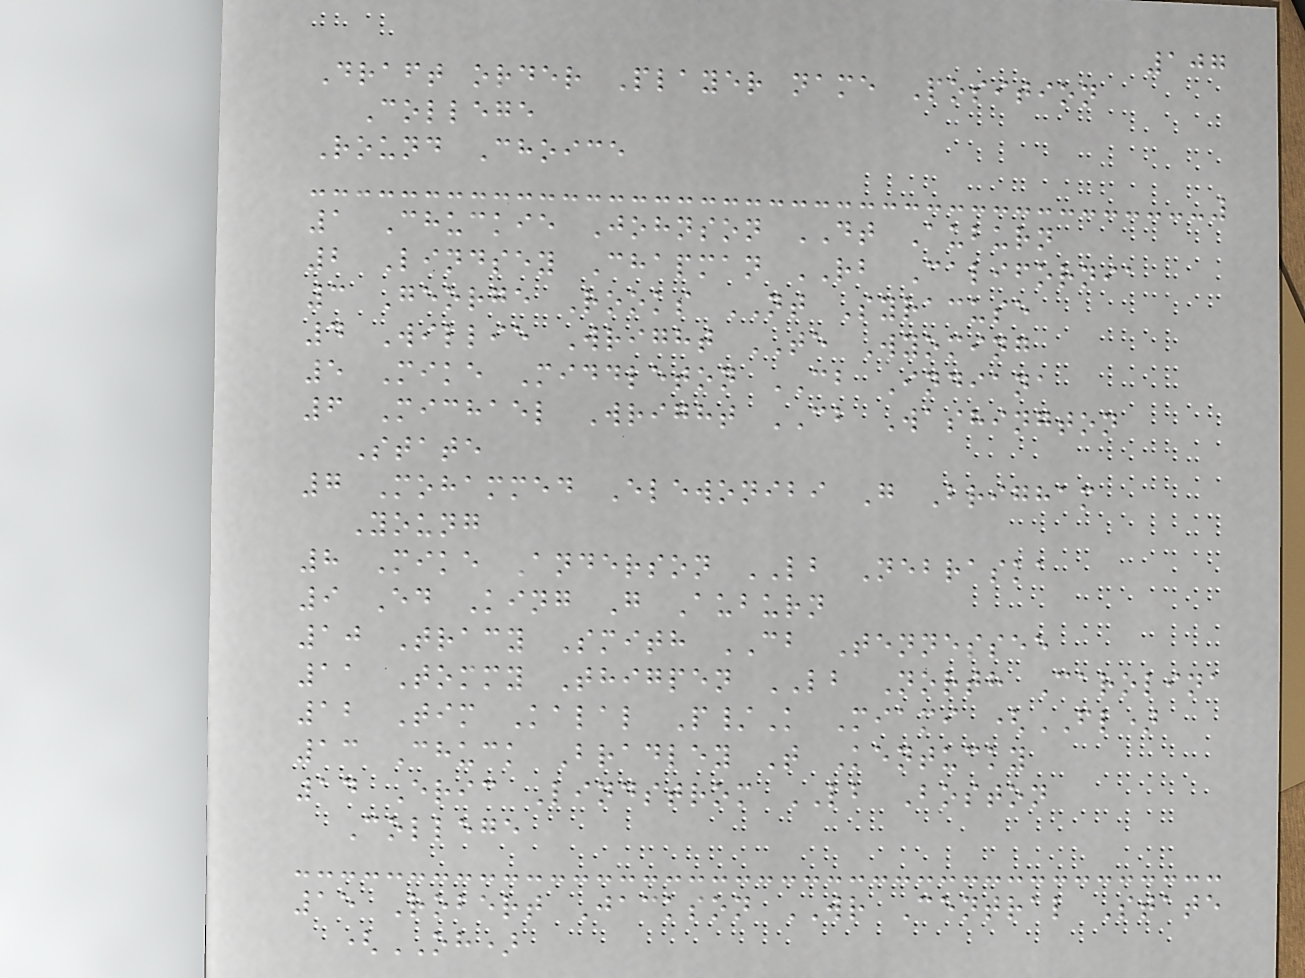107
Draft order Player name Position
College
Round Choice
1 Chuckie Johnson DT Auburn
2 Lindsey Chapman RB California
3 George Rooks NT Syracuse
4 Willie Wright TE Wyoming
5 Mike Middleton CB Indiana
6 Michael Wright CB Washington
State
7 Mohammed Elewonibi G Brigham
Young
8 Mike Anderson LB Nebraska
9 Ed King G Auburn
10 Tracy Smith CB Tennessee
11 Tommy Thigpen LB North Carolina
12 Tim Kalal P/K Miami (FL)
13 Chuck Bradley T Kentucky
14 Eric Lindstrom LB Boston
College
15 Robert Jackson WR Central State
(OH)
